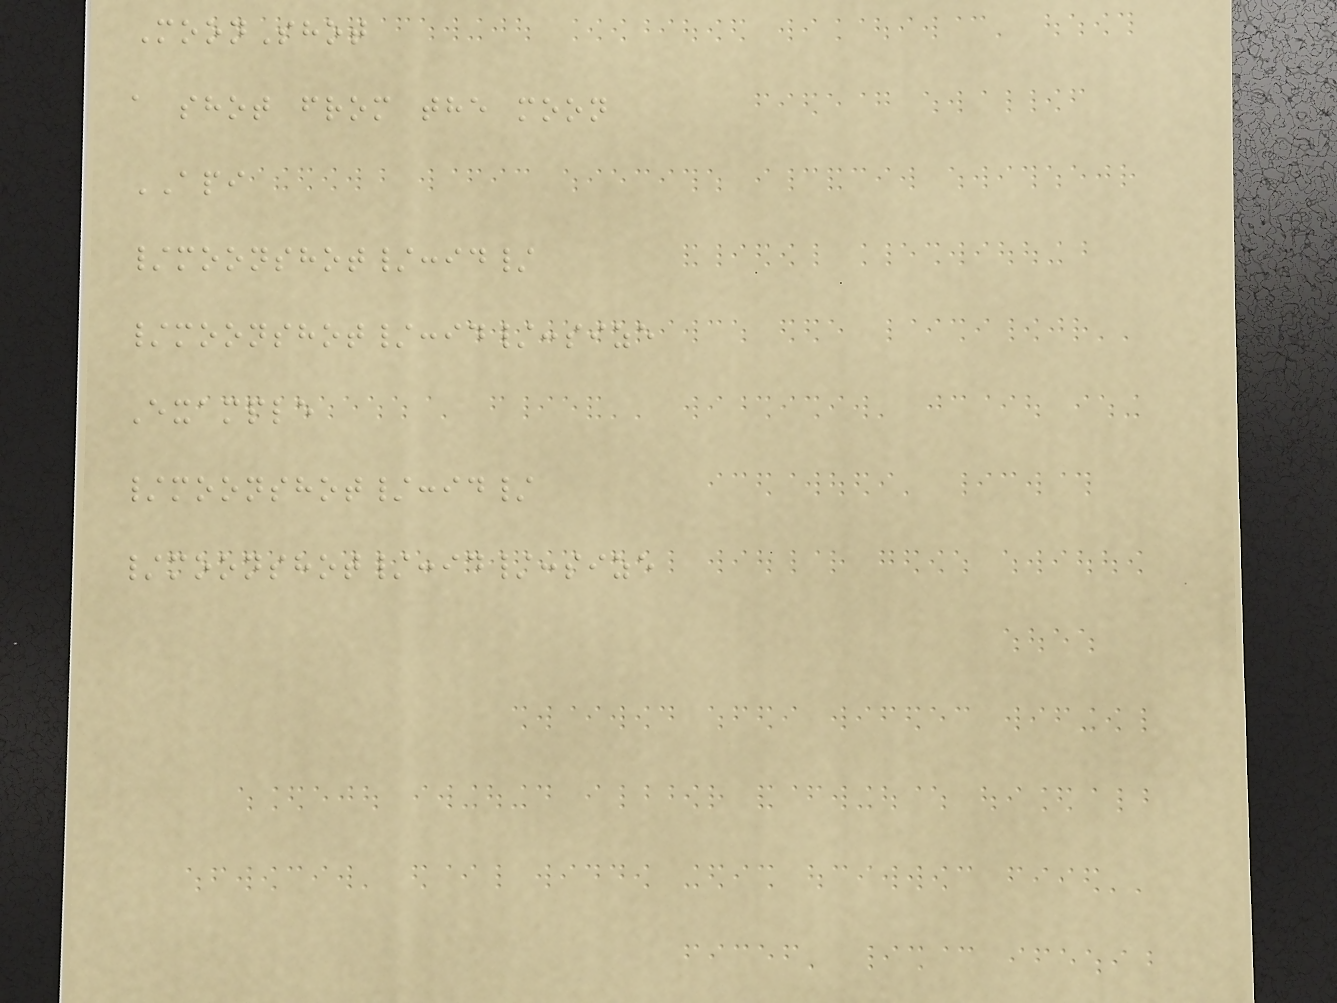MoonShot
a shot from the moon
API
/moonshot/:id/
/moonshot/:id/:size
Example
/moonshot/:id/
/moonshot/:id/:size
